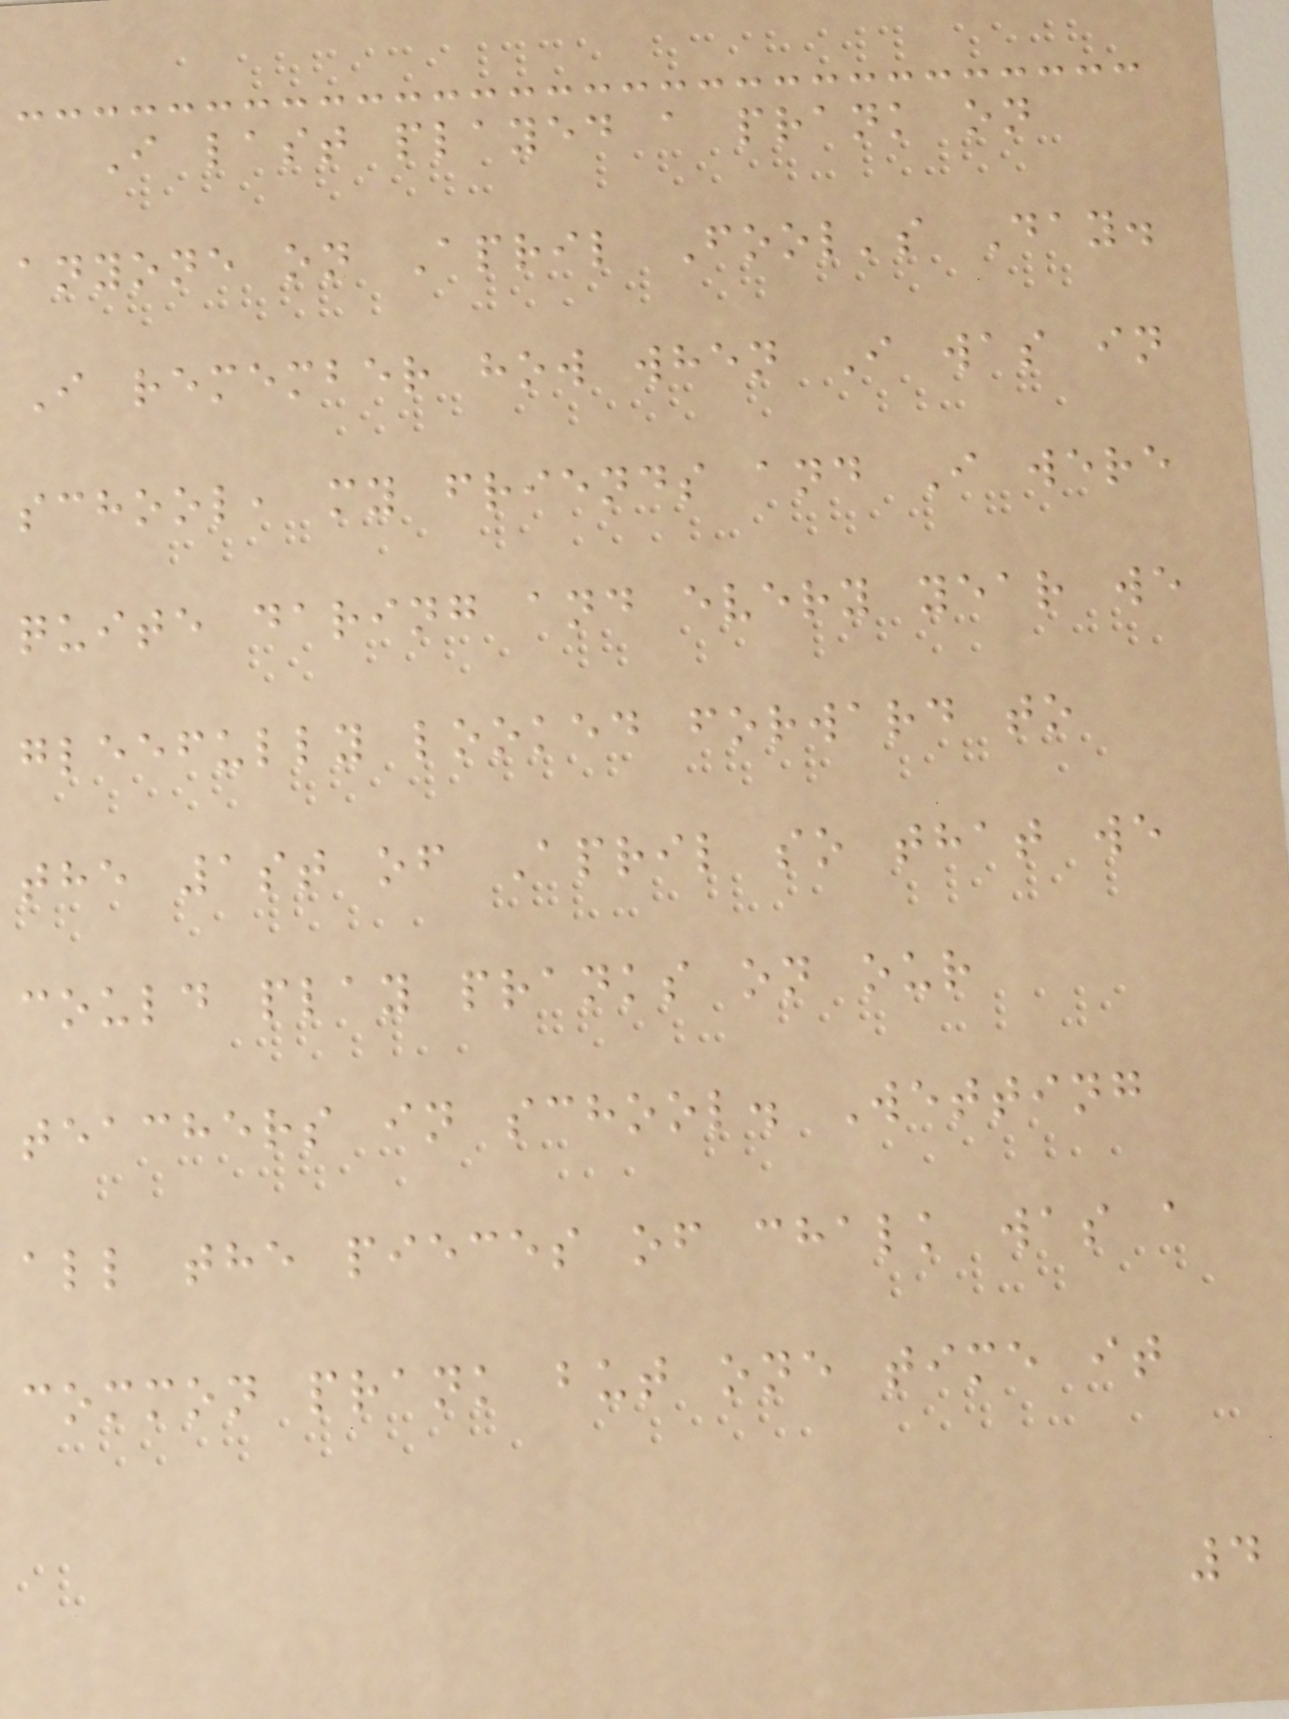I last played a prank on
anyone on April Fool's Day.
I remember how when I was in
school, my friends and I were
quite daring and every year we
gleefully looked forward to
the 1st of April so that we
could play pranks on our
teachers in school. Wetting
all the pieces of chalk was a
common prank but one time it
4
